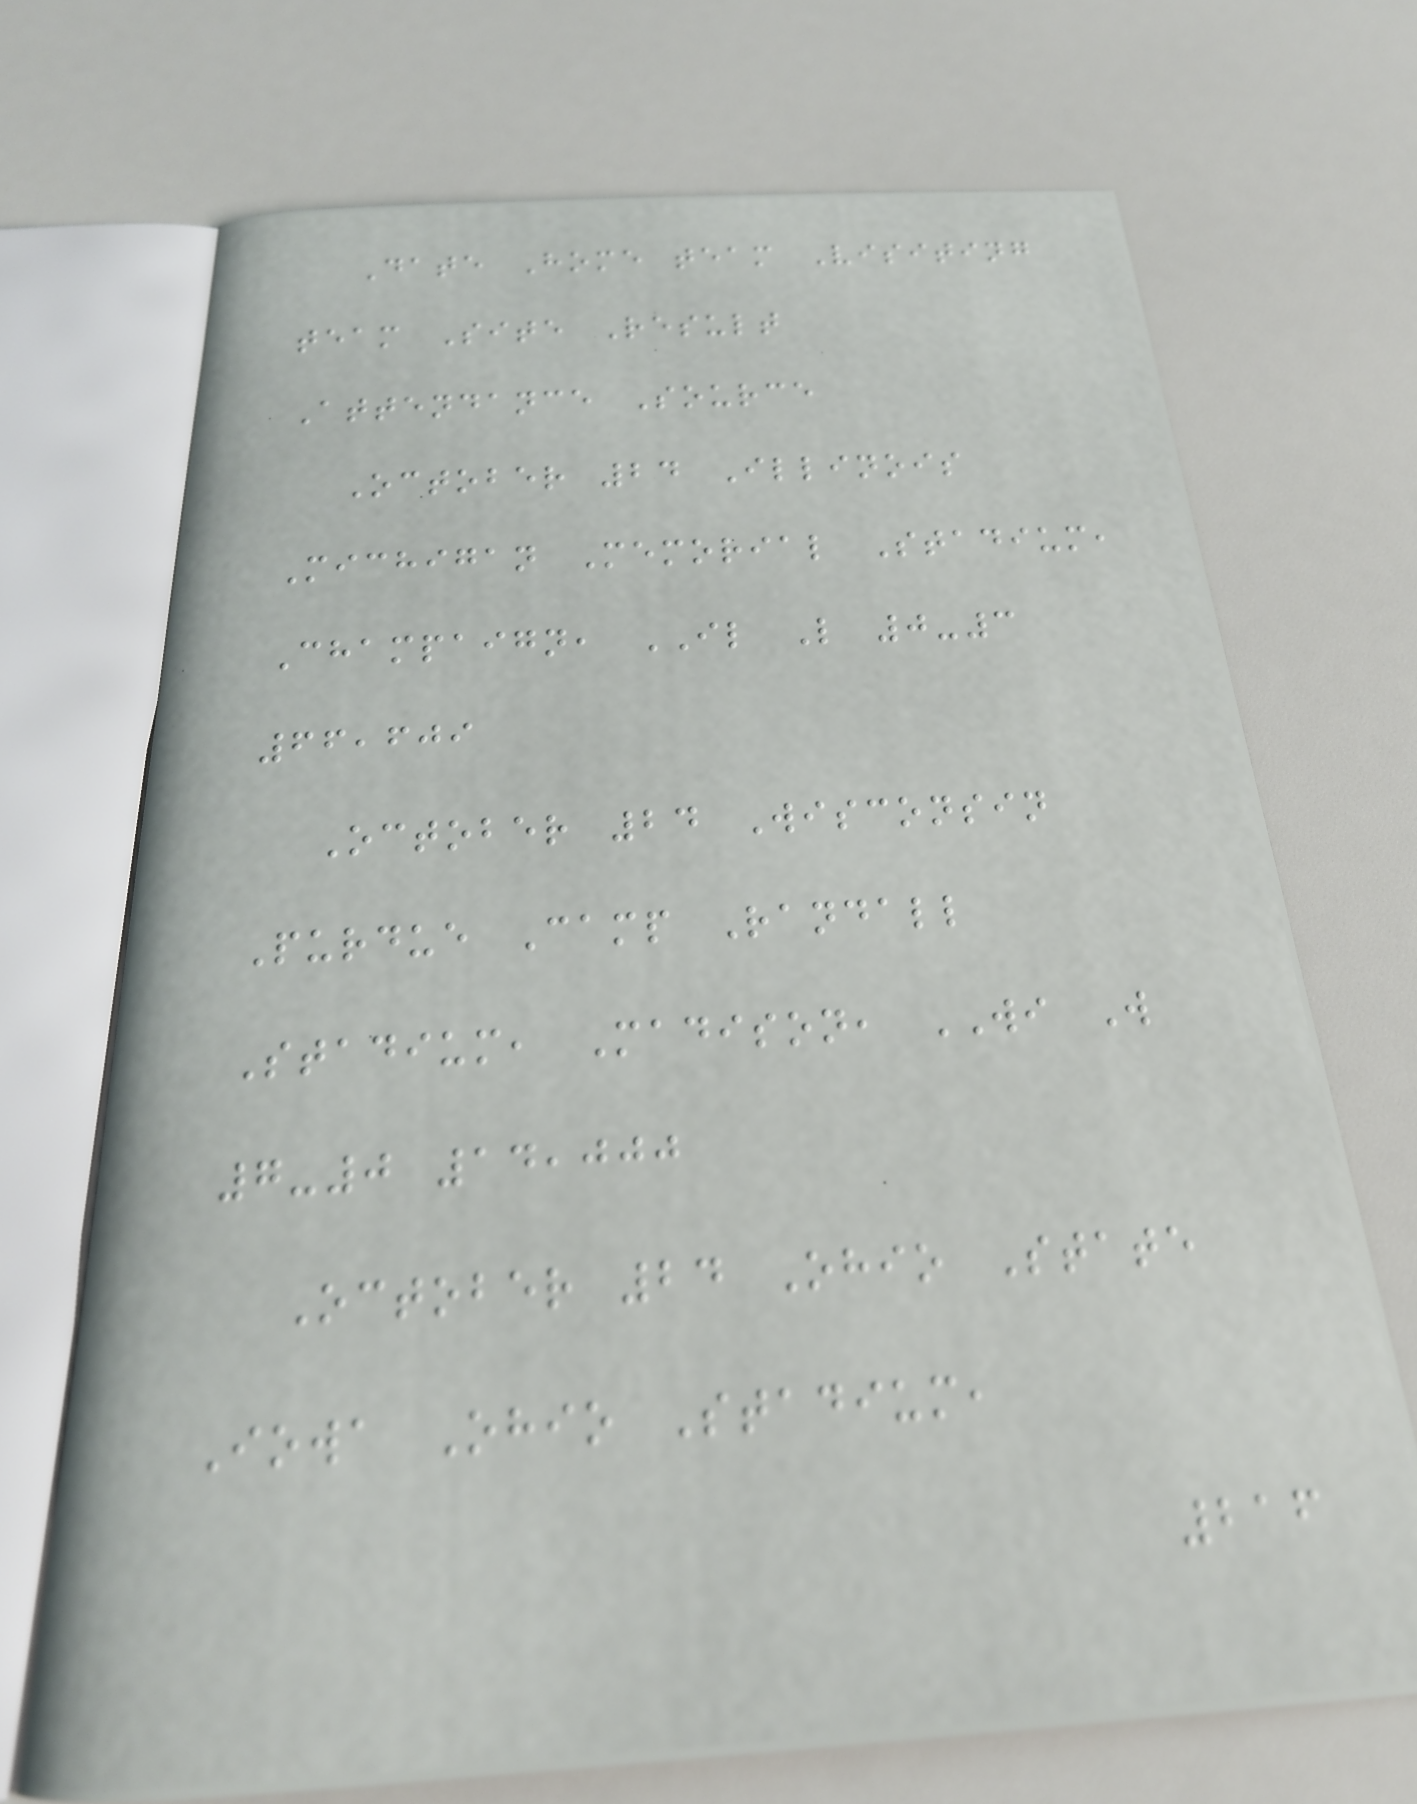Date Home team Visiting
team Site Result
Attendance Source
October 24 Illinois
Michigan Memorial Stadium,
Champaign, IL L 0-3
66,609
October 24 Wisconsin
Purdue Camp Randall
Stadium, Madison, WI W
7-0 14,000
October 24 Ohio State
Iowa Ohio Stadium,
216
